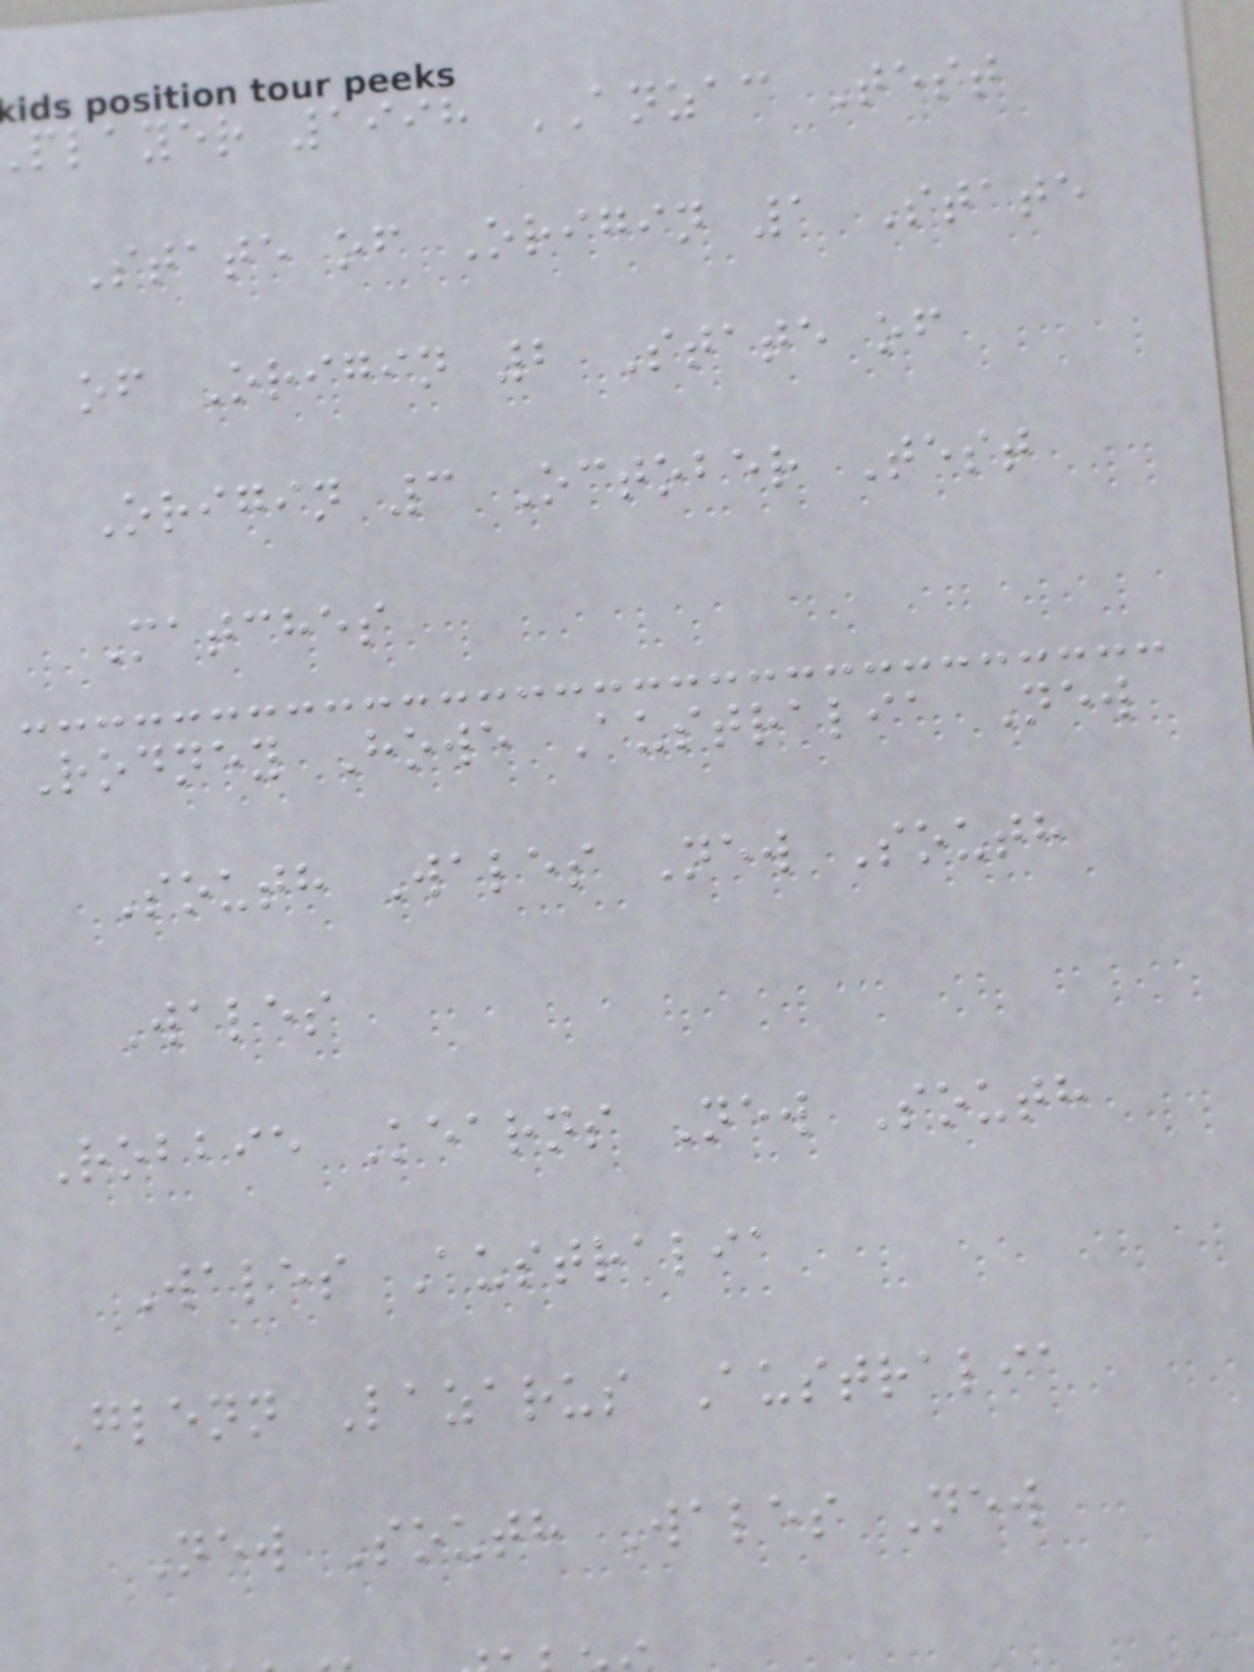player 1998 ANZAC Test
State of Origin 1 State
of Origin 2 State of
Origin 3 October Test
Matches
Rodney Howe Australia New
South Wales New South
Wales
Robbie Kearns New South
Wales Australia
Glenn Lazarus Australia
New South Wales New
